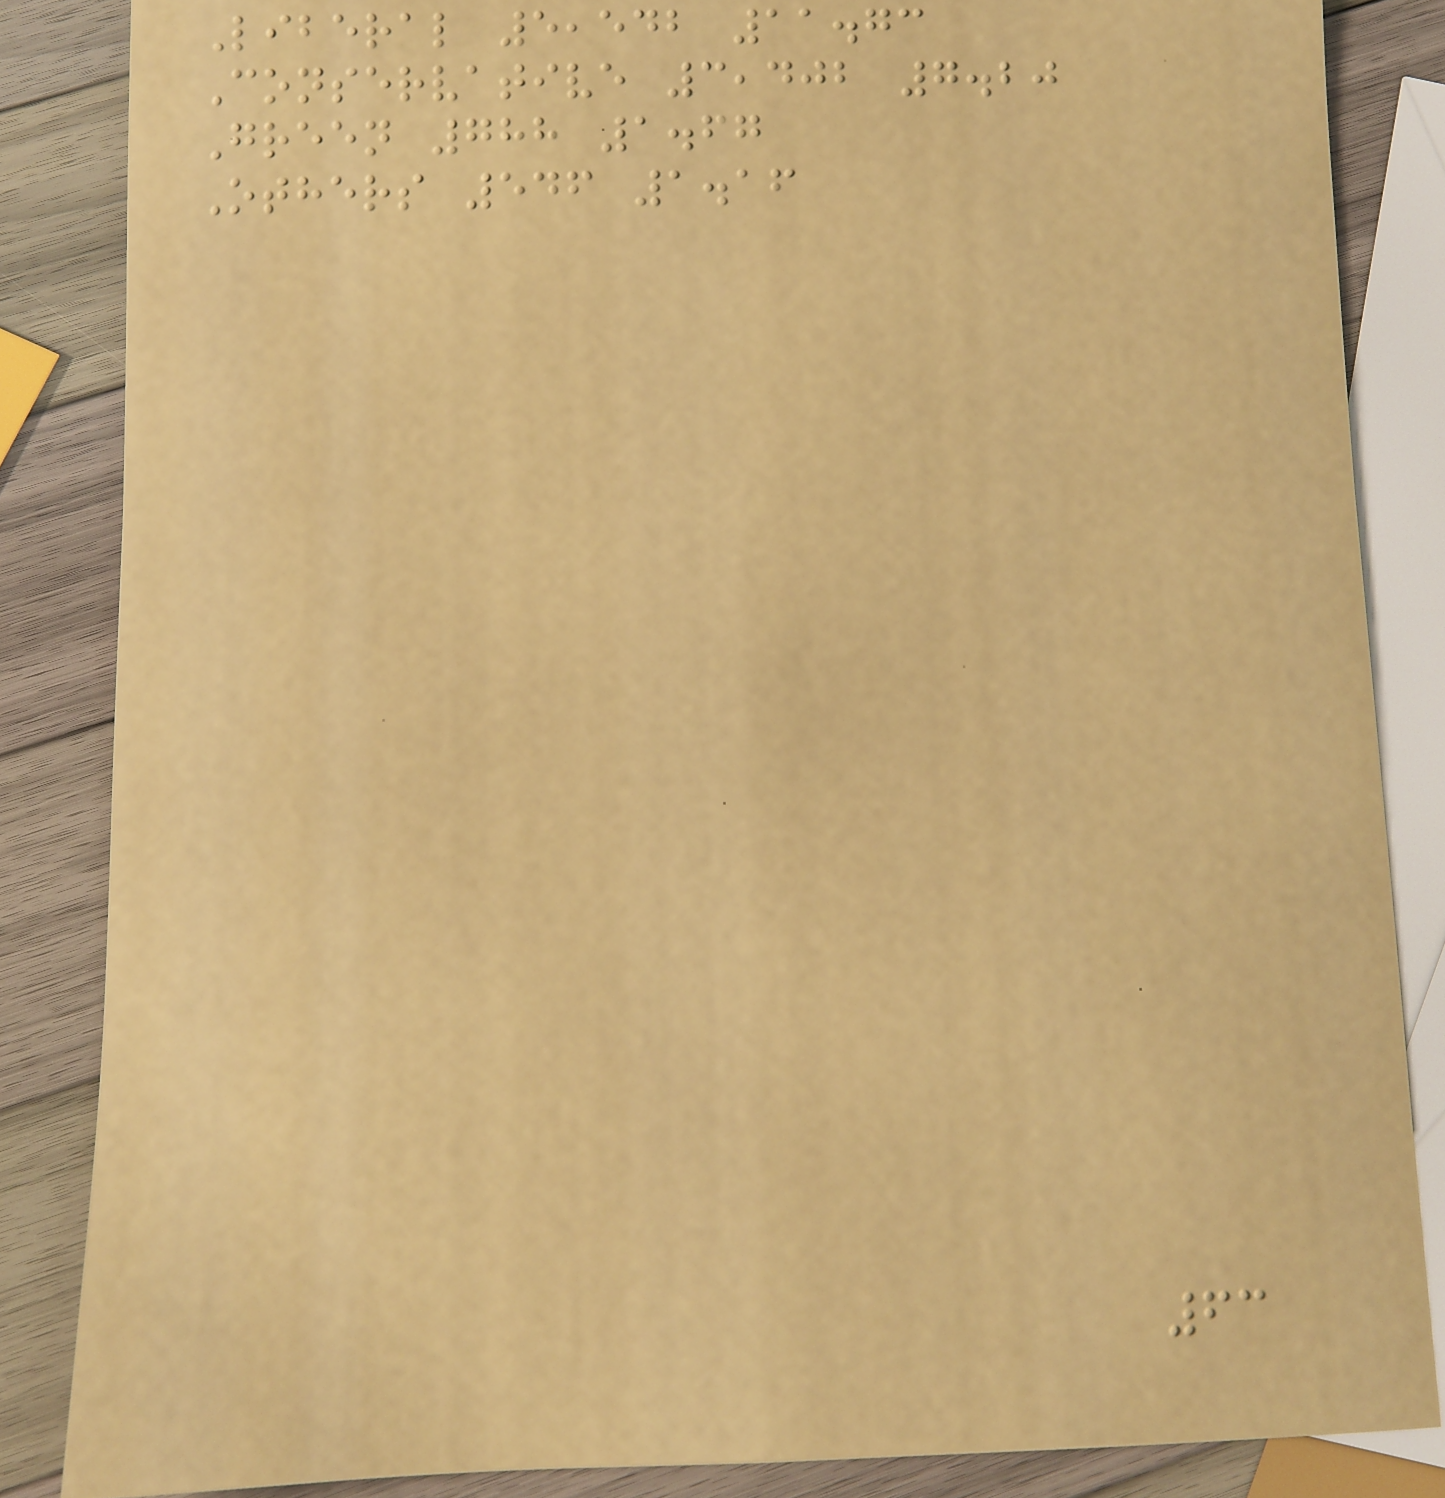Liberal 5,542 11.73
Conservative 3,402 7.20
Green 788 1.67
Others 546 1.16
63
